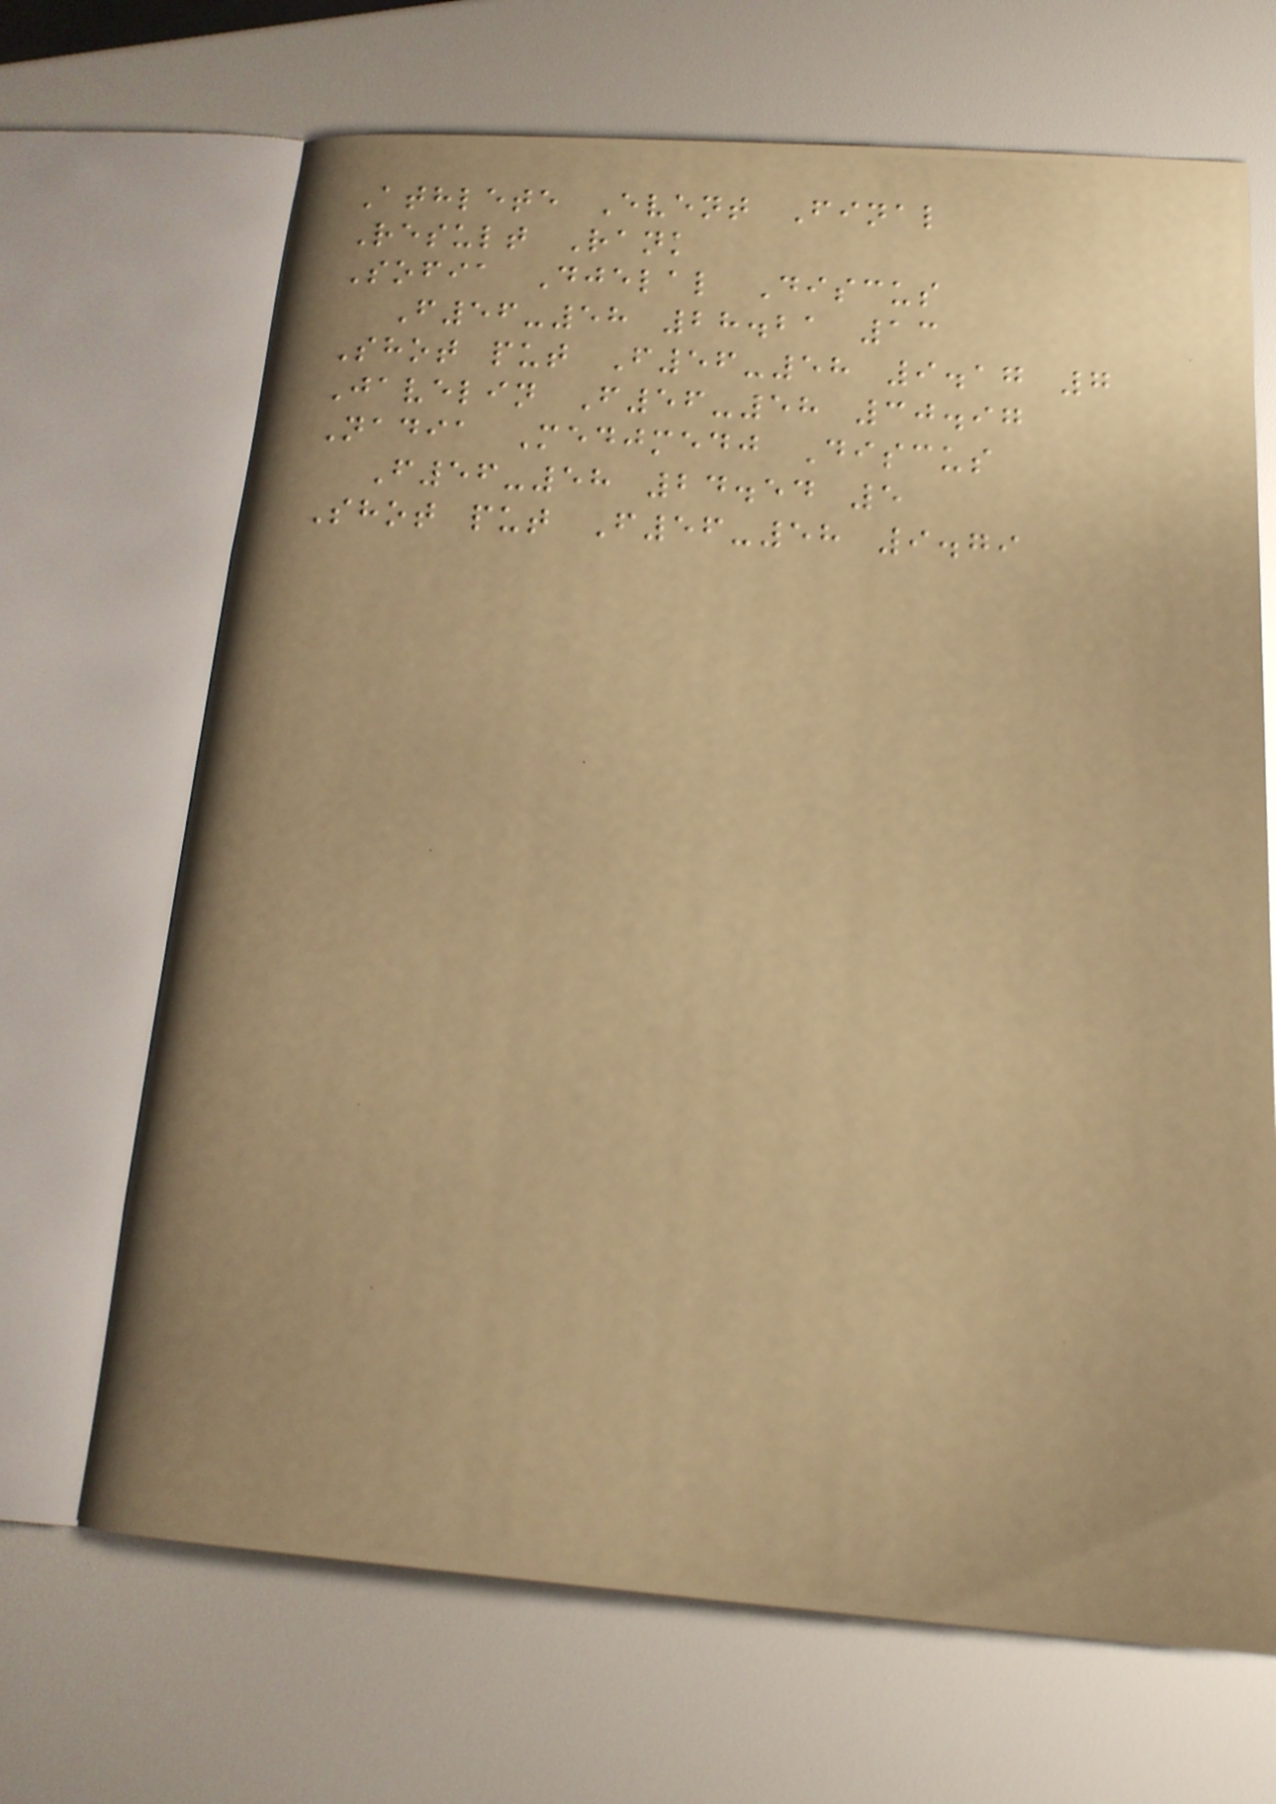Athlete Event Final
Result Rank
Sofia Djelal Discus
F56-58 28.21 13
Shot put F56-58 9.17 7
Javelin F56-58 30.97
Nadia Medjmedj Discus
F56-58 24.54 5
Shot put F56-58 9.79
